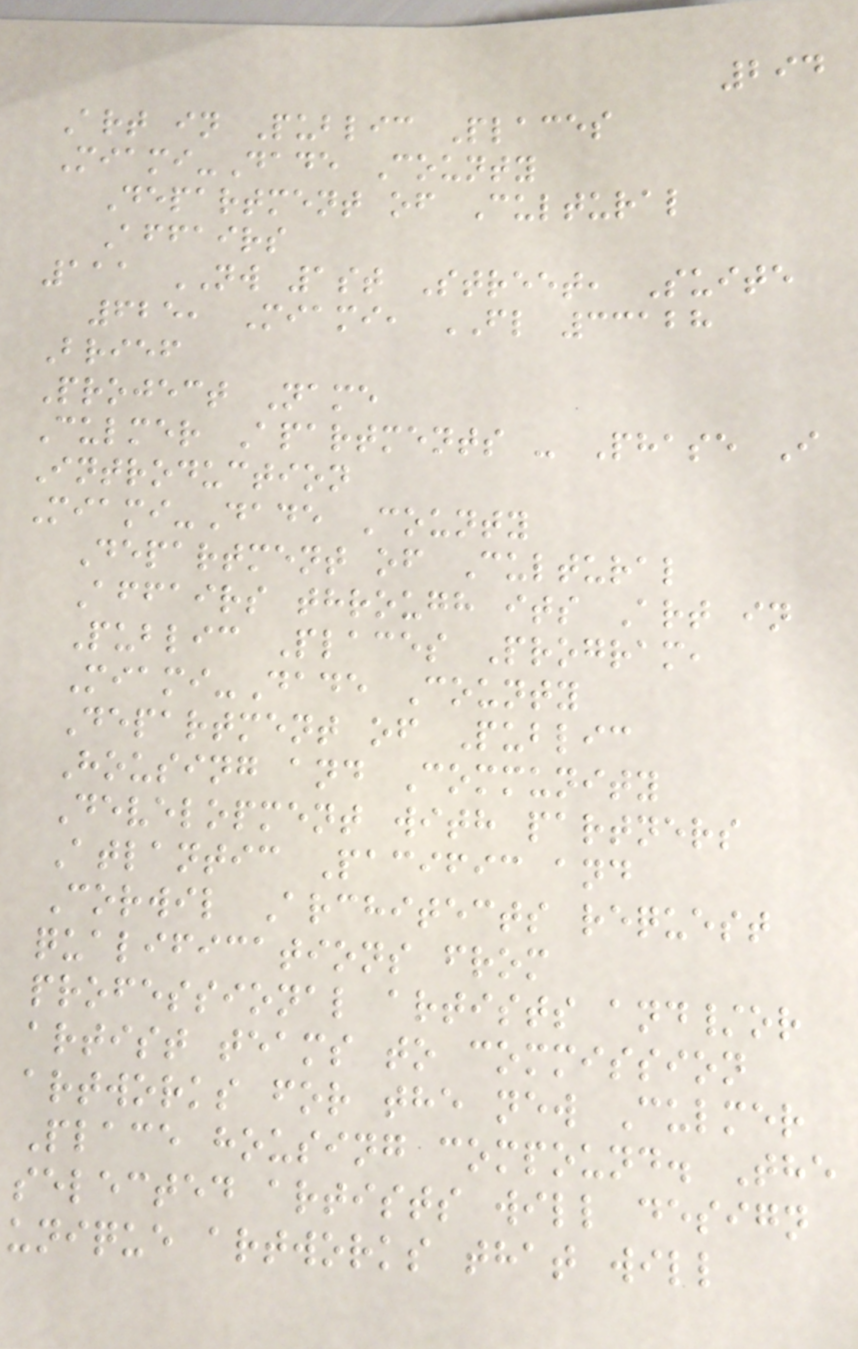294
Art in Public Places
Miami-Dade County
Department of Cultural
Affairs
111 NW 1st Street, Suite
625, Miami, FL 33128
Brief
Project Name
Culmer Apartments - Phase I
Introduction
Miami-Dade County
Department of Cultural
Affairs through its Art in
Public Places Program,
Miami-Dade County
Department of Public
Housing and Community
Development with partners
Atlantic Pacific and
Corwil Architects request
qualifications from
professional artists and/or
artist teams to commission
artworks for the new Culmer
Place housing compound. The
selected artists will design
unique artworks that will
